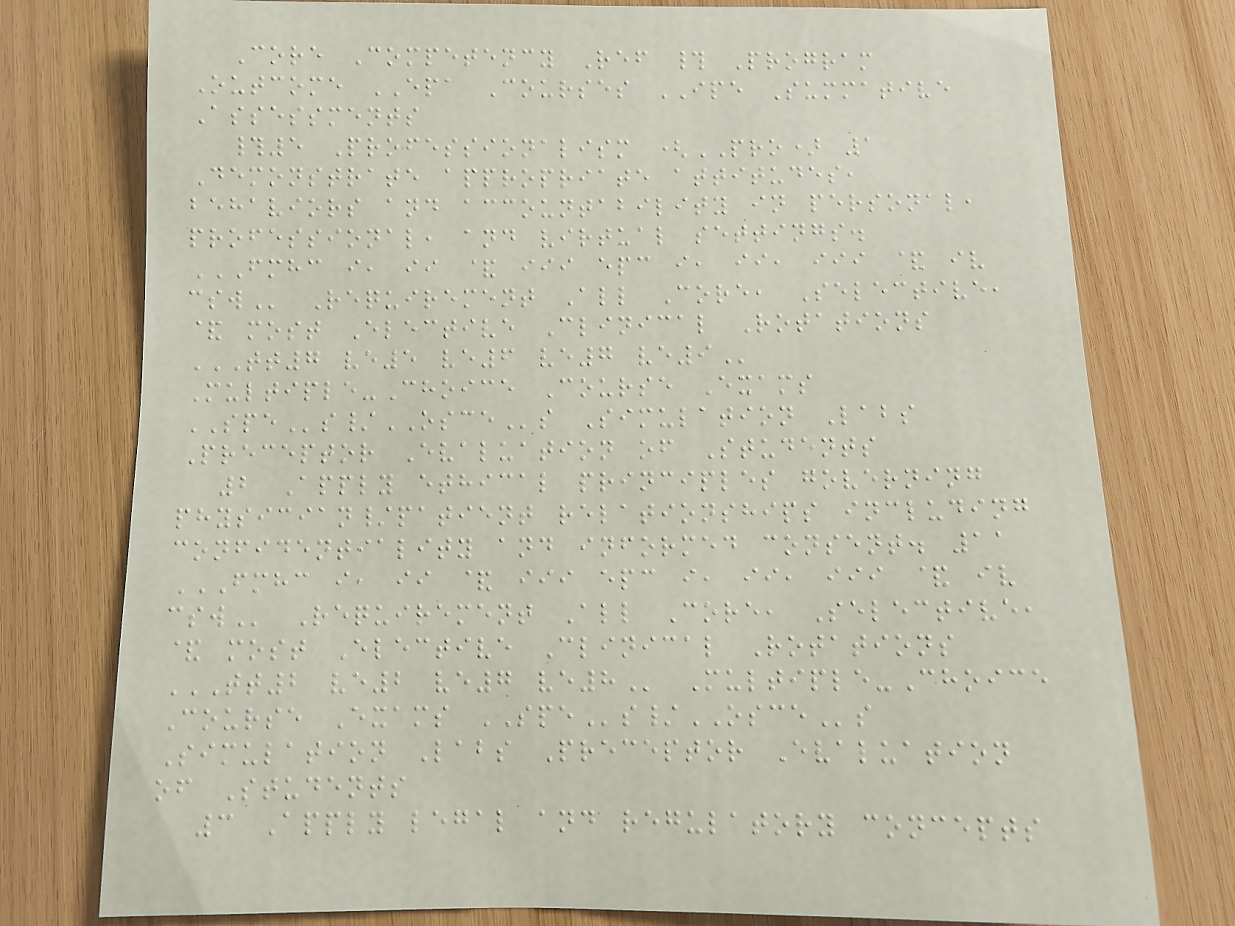Core Competency Ref # Program
Outcome EPA Courses IPE Summative
Assessments
#5 Professionalism (PRO) 1
Demonstrate appropriate attitudes,
behaviors and accountability in personal,
professional, and virtual settings.
FMHC I, II & III EPC I, II, III & IV
CSW Requirement All Core, Selective,
& most Elective Clinical Rotations
TT7 VE5 VE6 VE7 VE9
Multiple-Choice Course Exams
SPEs/OSCEs Simulation Labs
Preceptor Evaluation of Students
2 Apply ethical principles governing
physician/patient relationships including
confidentiality and informed consent. 11
FMHC I, II & III EPC I, II, III & IV
CSW Requirement All Core, Selective,
& most Elective Clinical Rotations
TT2 VE2 VE7 VE8 Multiple-Choice
Course Exams SPEs/OSCEs
Simulation Labs Preceptor Evaluation
of Students
3 Apply legal and regulatory concepts
